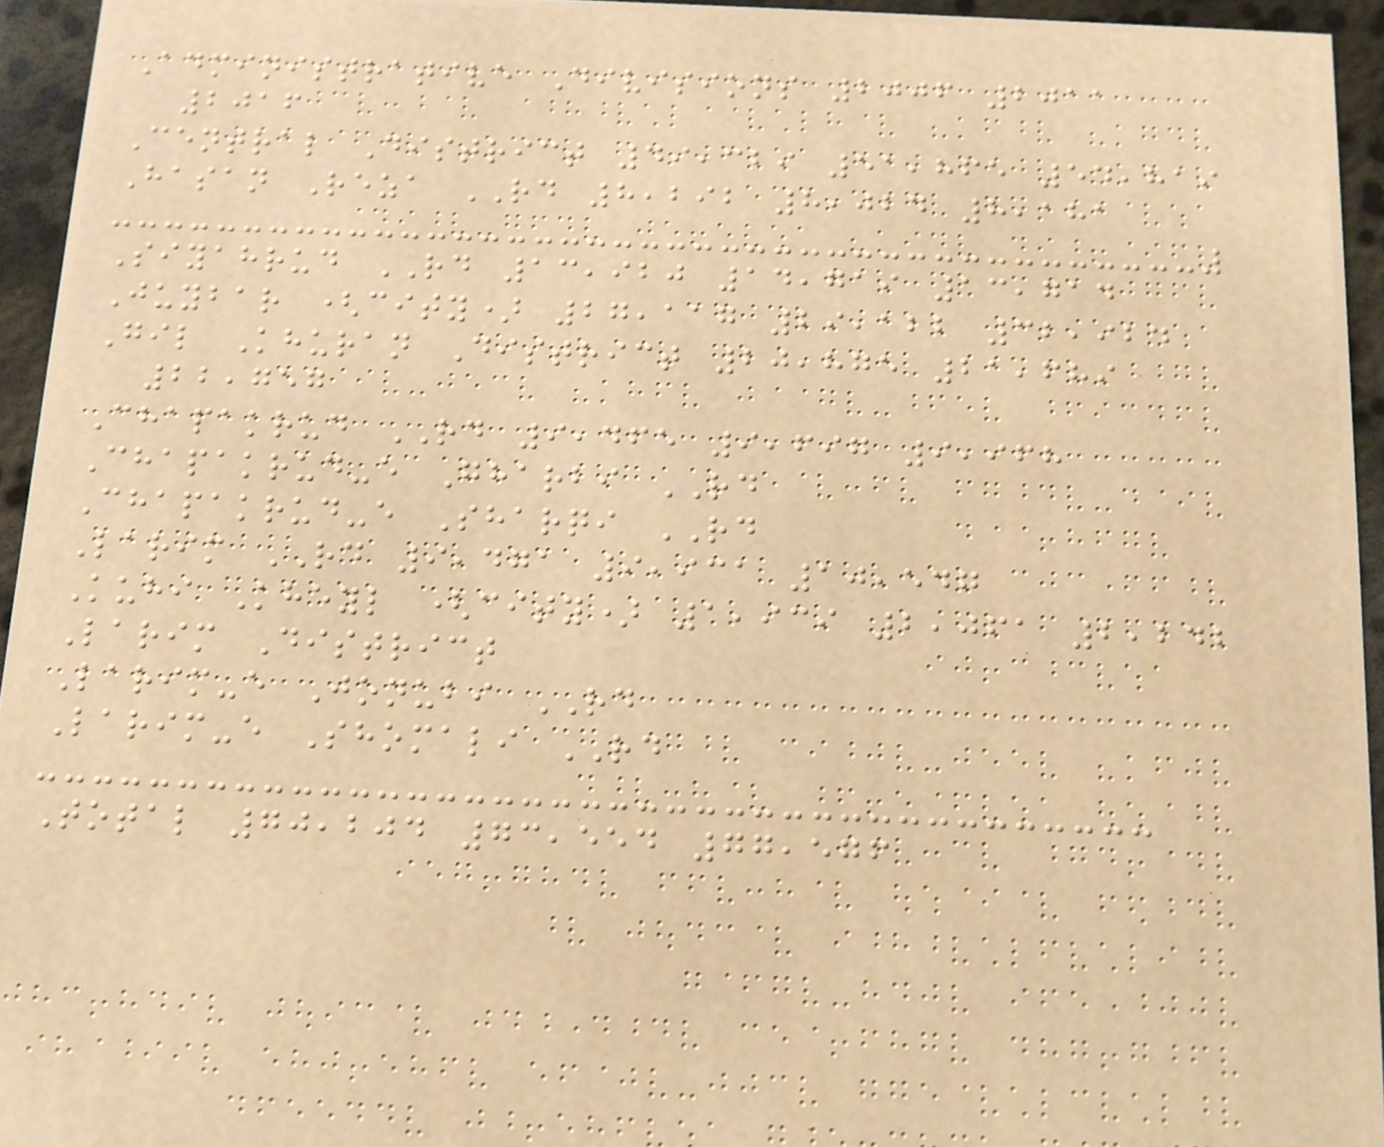Administrative Divisions 2006 2011
2016
Central District 49,329 51,865 54,819
Hasan Reza RD 8,292 8,024 8,181
Siyahrud RD 13,920 14,719 13,714
Juybar (city) 27,117 29,122 32,924
Gil Khuran District 20,875 21,689
22,757
Chapakrud RD 9,465 9,697 9,968
Chapakrud-e Gharbi RD
Chapakrud-e Sharqi RD
Larim RD 9,471 9,931 10,547
Kuhi Kheyl (city) 1,939 2,061 2,242
Larim District
Larim-e Jonubi RD
Larim-e Shomali RD
Total 70,204 73,554 77,576
